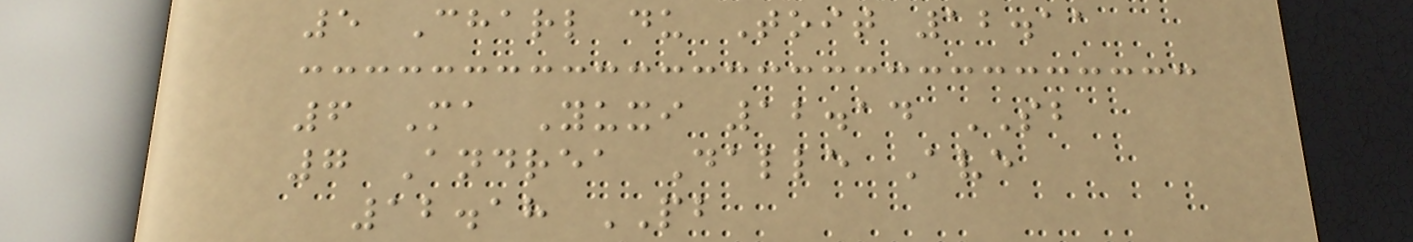5 Charl du Toit 12.11
6 Ma Yuxi 12.14 SB
7 Andrea Dalle Ave
12.18 PB
